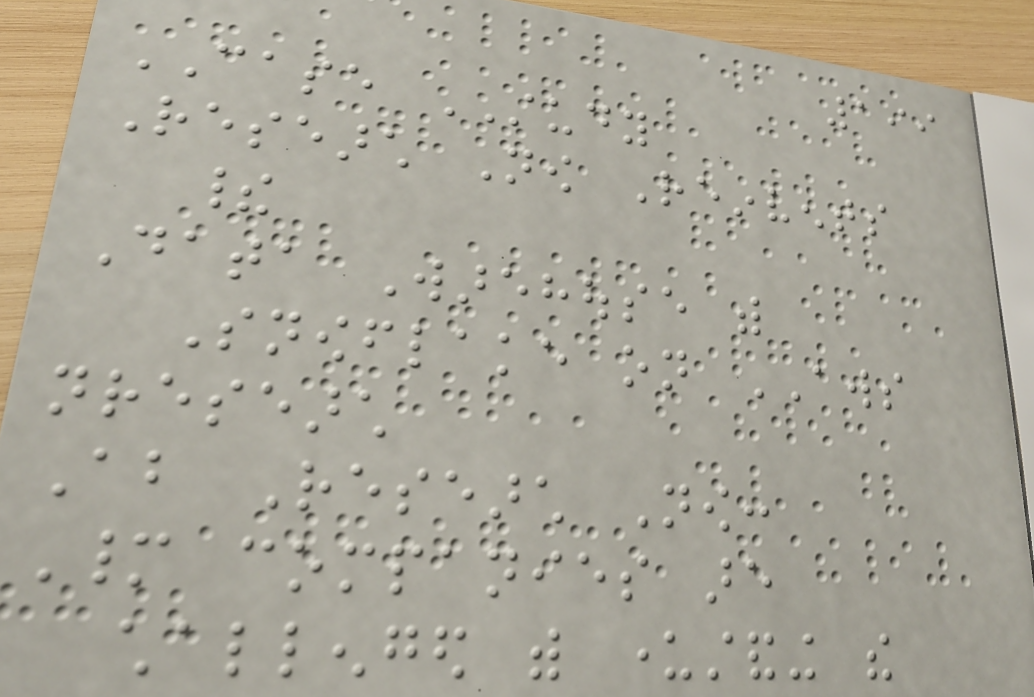199
CASE STUDY
Research Now Reinvents
their
Data Warehouse with
Snowflake on AWS
nresearch
About Research Now:
Many companies are
challenged with understanding the
